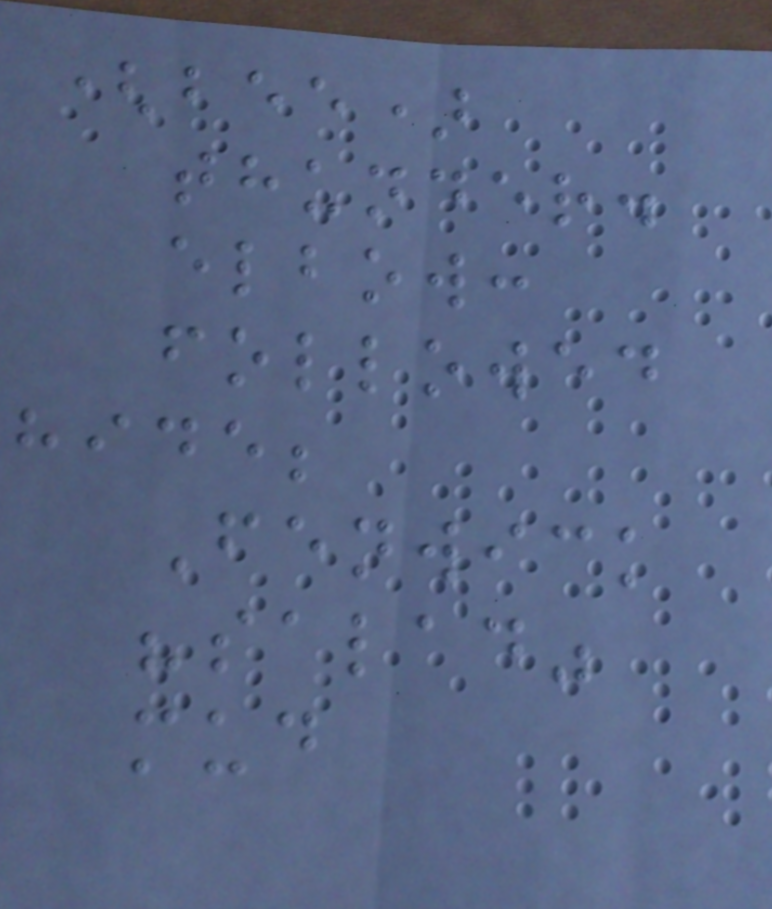(bee)
thunder.
elbow:
followed
hide;
Fenwick
"salad"
mud
